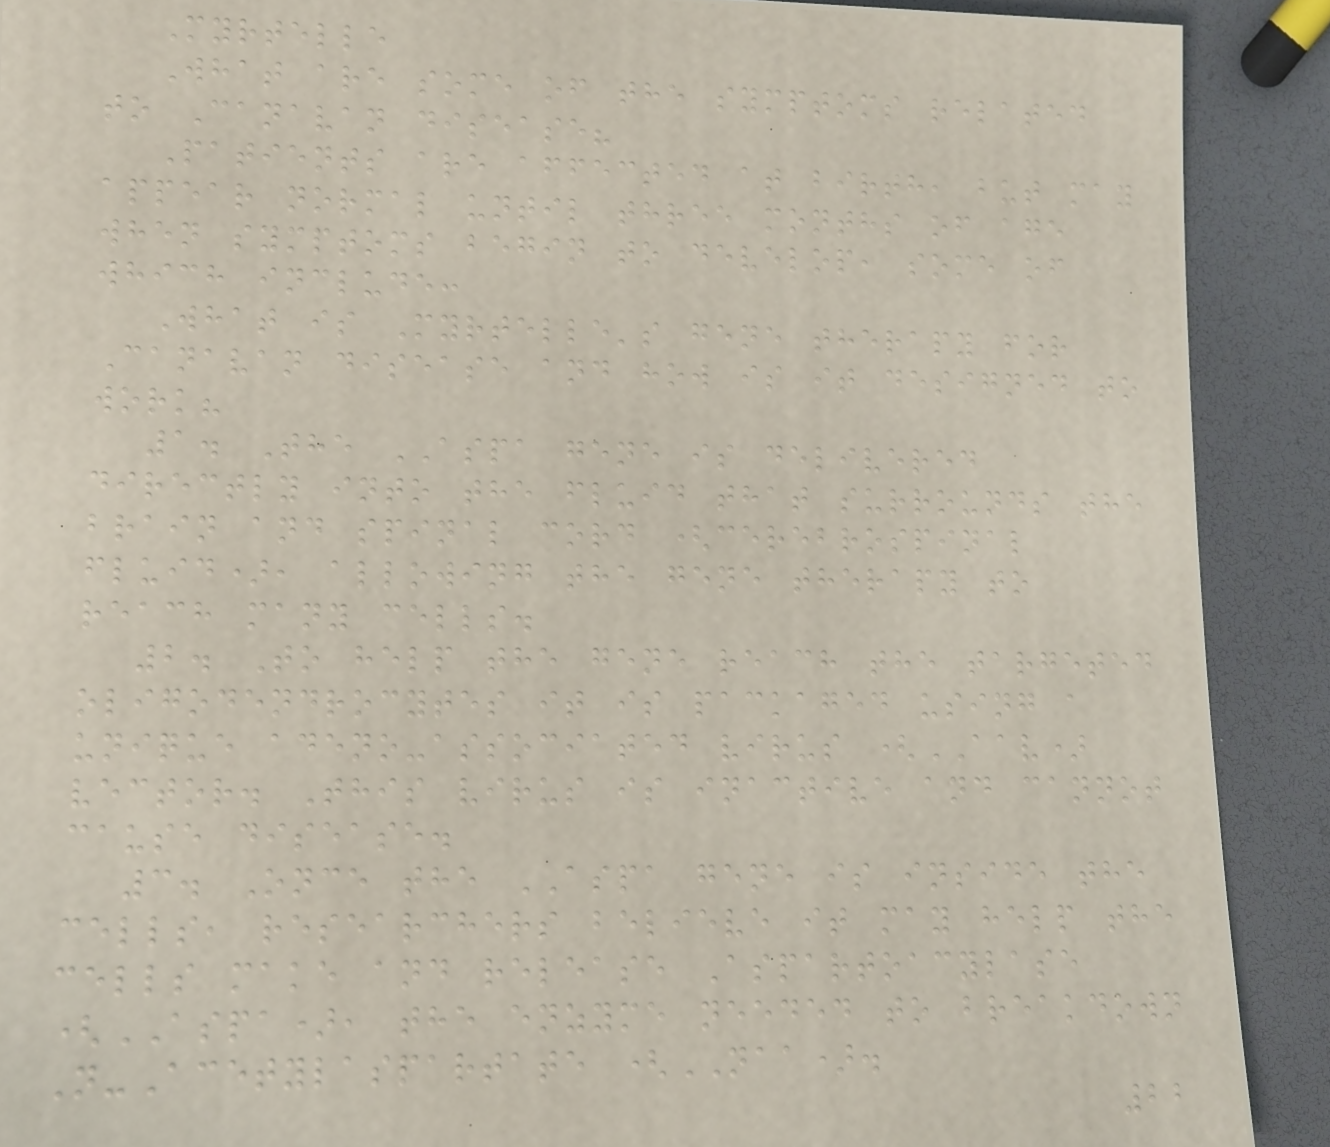Myrtelle
What are some of the symptoms related
to Canavan disease?
Patients are affected at birth, but may
appear normal until three months of age
when symptoms begin to develop, some of
which include:
What is Myrtelle's gene therapy for
Canavan disease and how is it designed to
work?
1. The ASPA gene is delivered
directly into the fluid that surrounds the
brain and spinal cord (cerebrospinal
fluid), allowing the gene therapy to
reach many cells.
2. To help the gene reach the targeted
oligodendrocytes it is packaged using a
unique adeno-associated virus (AAV)
vector. This virus is inactive and cannot
cause disease.
3. Once the ASPA gene is inside the
cells, researchers believe it may help the
cells make and release Aspartoacylase
(ASPA), the enzyme needed to breakdown
N-Acetylaspartate (NAA).
22
